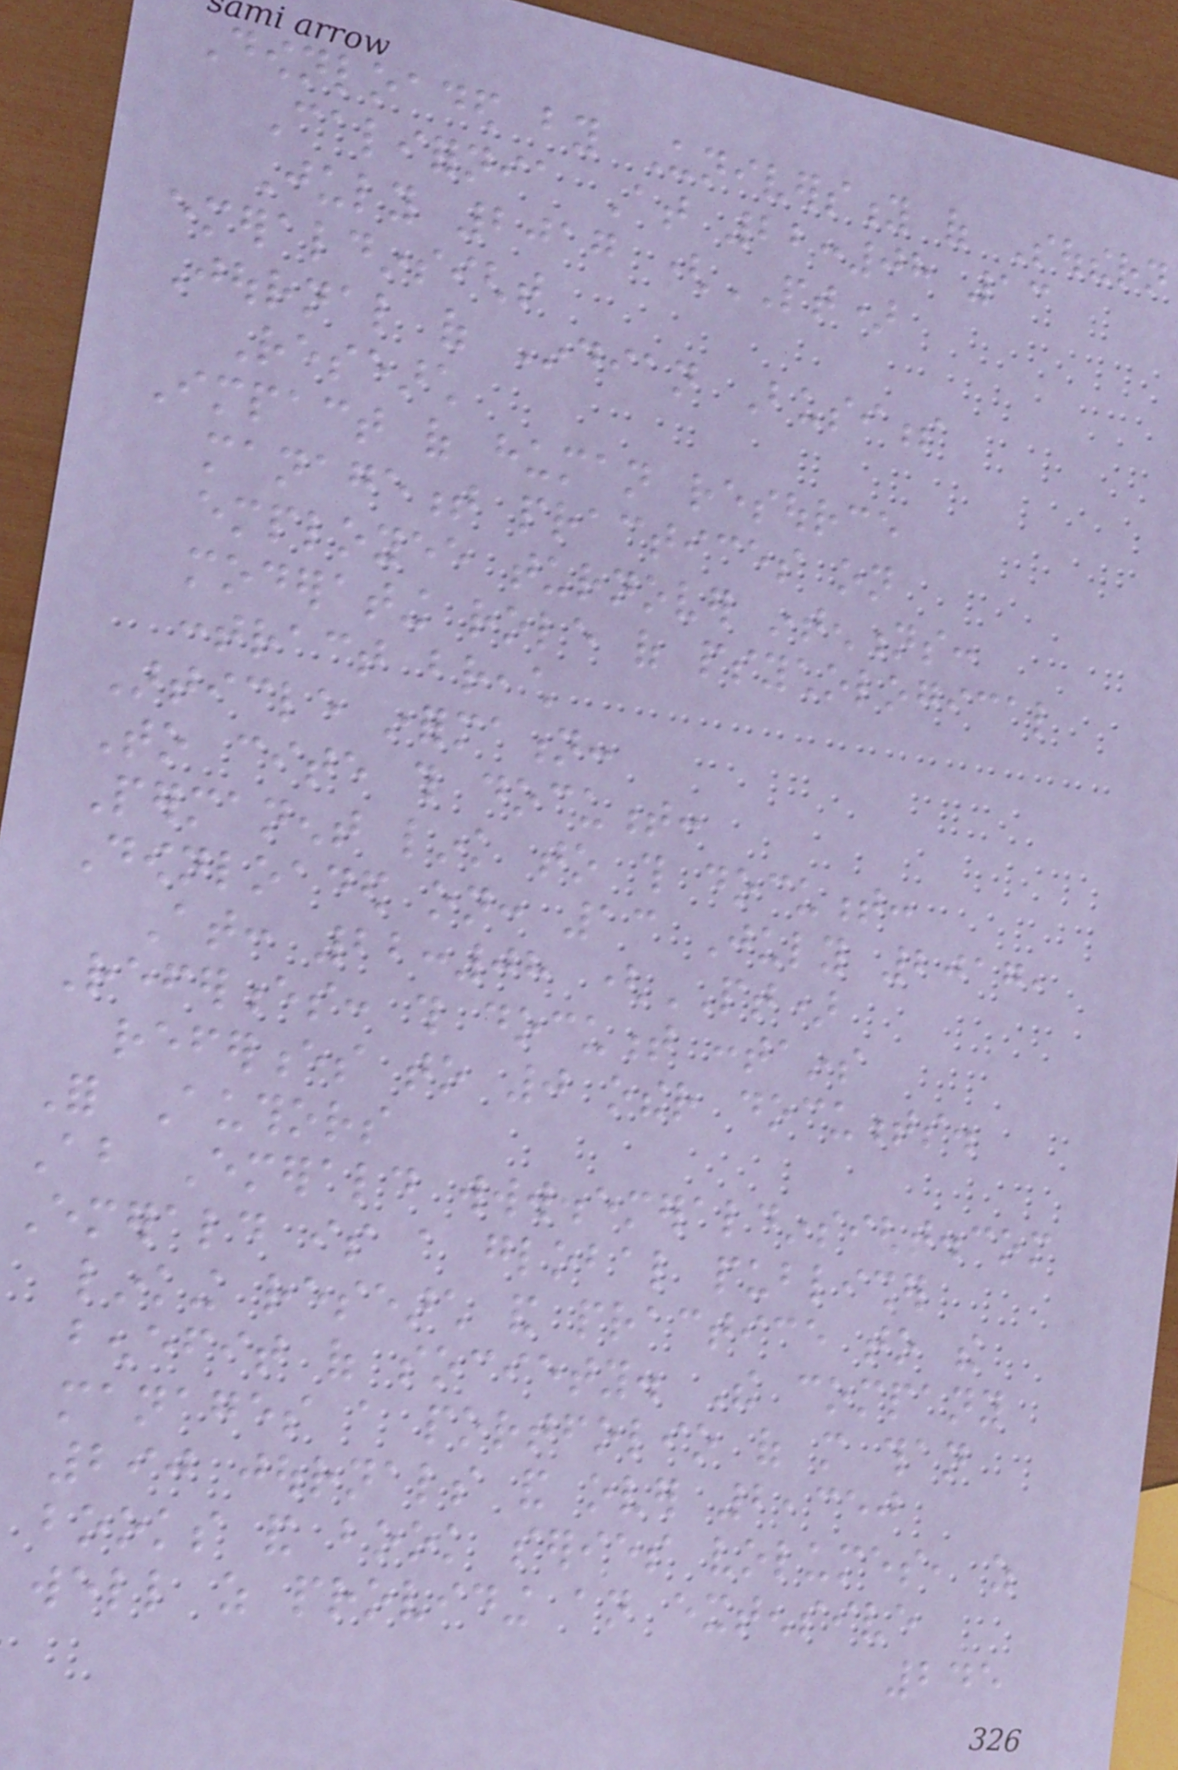Downloaded by University of Southern
California At 22:08 13
July 2017 (PT)
emeraldinsight
Journal of Indian Business
Research
Impact of human resource
management practices on
employee turnover intentions:
moderating role of psychological
contract breach
Article information:
To cite this document:
Permanent link to this document:
Downloaded on: 13 July 2017,
At: 22:08 (PT)
References: this document contains
references to 0 other documents.
For Authors
About Emerald www.emeraldinsight.com
Emerald is a global publisher
linking research and practice to the
benefit of society. The company
manages a portfolio of more than
290 journals and over 2,350
books and book series volumes, as
well as providing an extensive
245
